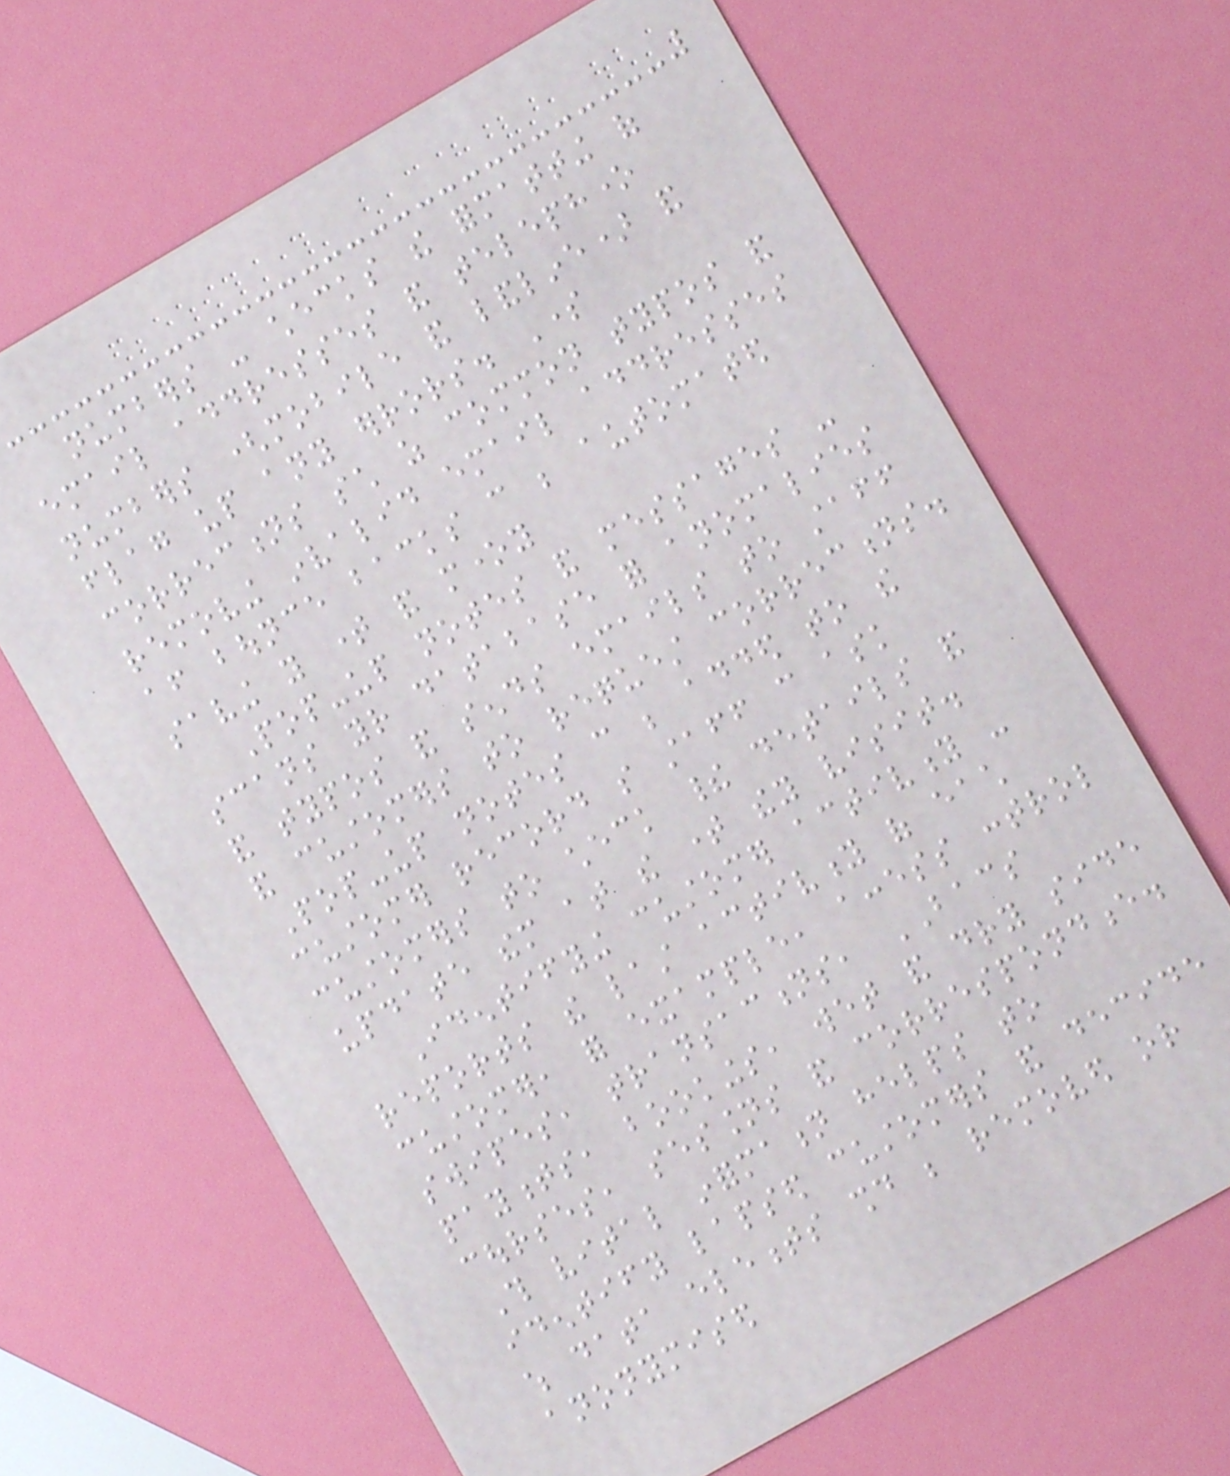numbers - checks the formatting of
email addresses and telephone
numbers (mobile and landline) and
flag up any errors. Some
corrections such as common typos and
removing invalid email addresses
after bounce backs can be automated
saving you time and money
Pop-up notes and messages -
scans your database for anomalies
and typos and sends emails to staff
and customers to request corrections.
Pop-up notes can be added to the
customer record so staff can ask
customers to check their details and
update them at the time they visit.
Identifying customer activity -
reports the last activity of each
customer, for example, access control
swipes, transactions, BACS
payments, bookings, wet and dry side
courses, sessions and correspondence.
This vital information helps to
identify lapsed customers and decide
which data elements should be removed or
anonymised
